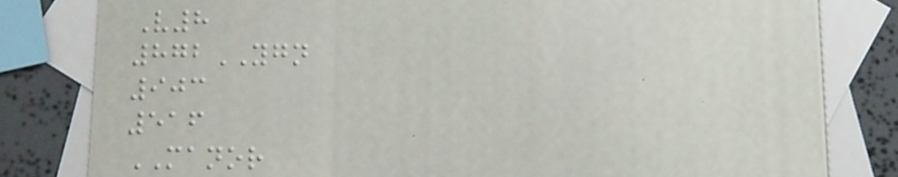V8
872YGN
903
516
MANOR
